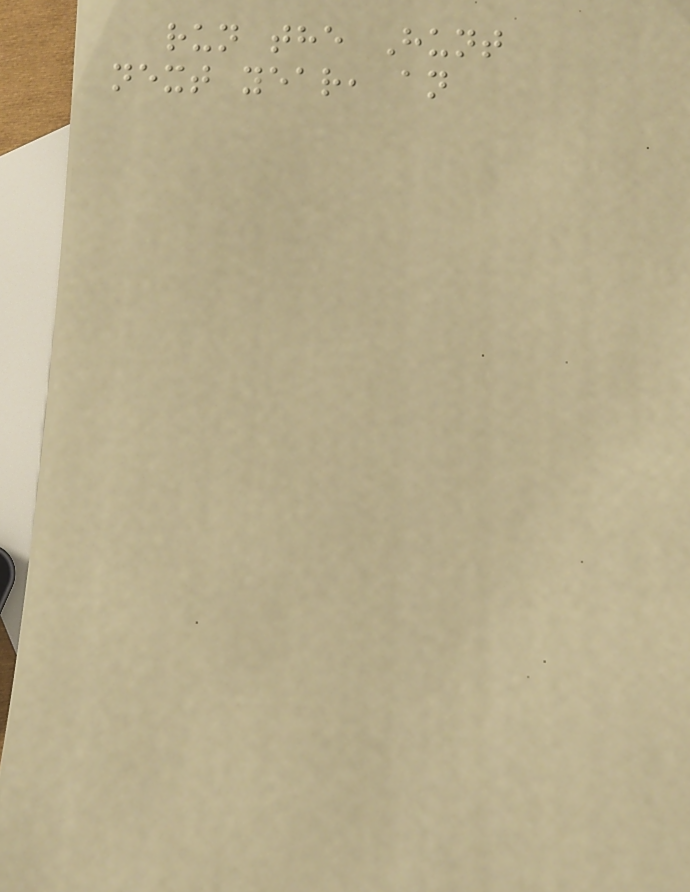run the Hunt
next year, an
